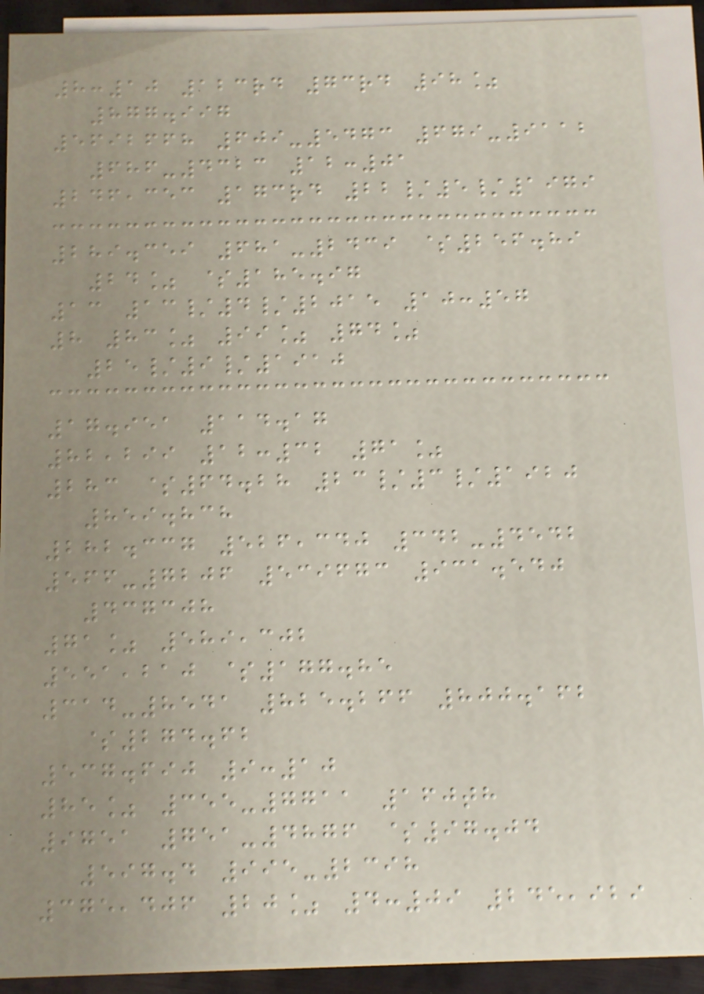8:10 123rd 73rd 98%
877.997
5692668 609-5473 679-9112
686-4323 12:01
246,353 173rd 22/5/1979
289.359 681-2439 $256.89
24% $185.97
13 13/4/2015 10:57
8 83% 99% 74%
25/9/1910
17.951 114.17
82,299 12:32 71%
283 $64.28 23/3/1920
859.838
282.337 526,340 342-4542
566-7206 539673 931.540
437308
71% 589,302
551,210 $177.85
314-8541 825.266 800.162
$274.62
537.690 9:10
85% 355-7711 160th
9751 751-4876 $97.04
597.4 995-2398
375,406 20% 4:09 245,929
